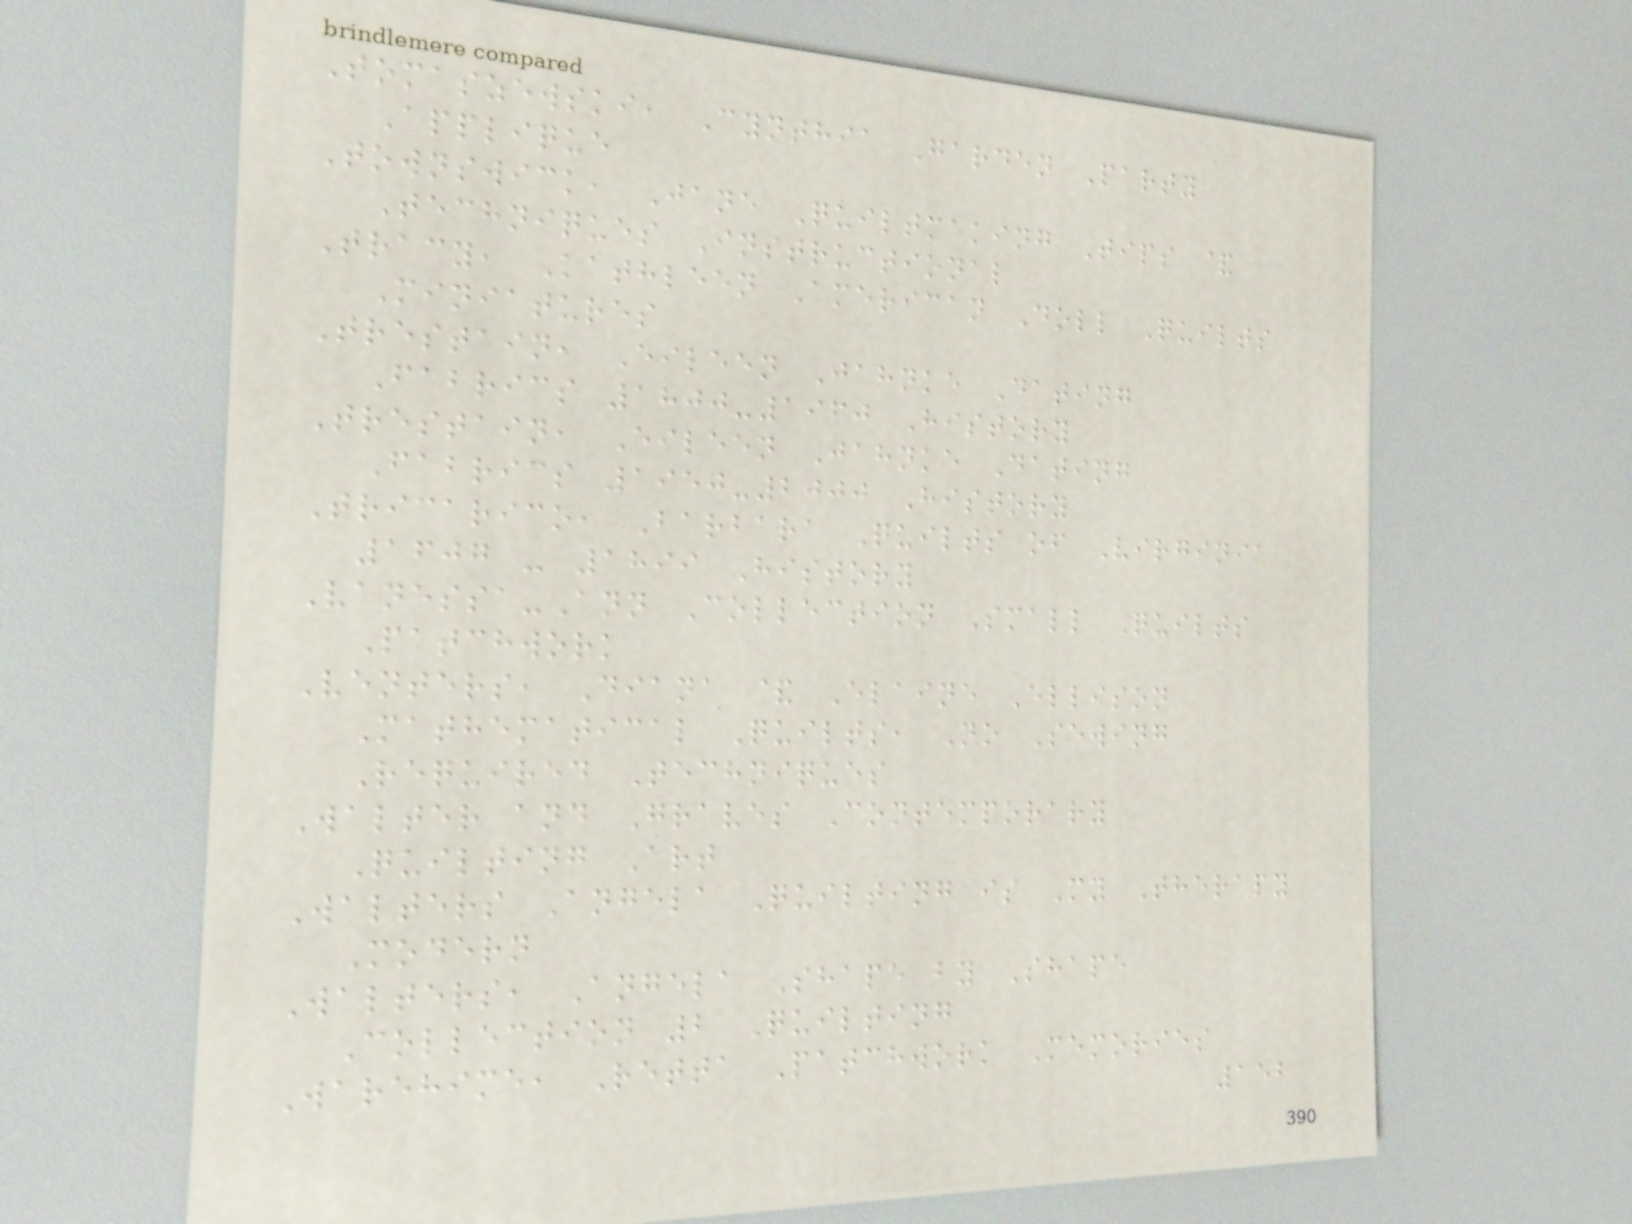Tomaszewski, Cynthia Garden Party
Applique
Townswick, Jane Quiltmaking Tips &
Techniques Instructional
Tracy, Kathleen American Doll Quilts
Miniatures
Trestain, Eileen Jahnke Dating
Fabrics 1800-1960 History
Trestain, Eileen Jahnke Dating
Fabrics 1950-2000 History
Tricarico, Barbara Quilts of Virginia
1607 - 1899 History
Vanessa-Ann Collection Small Quilts
Patchwork
Venters, Diana & Elaine Ellison
Mathematical Quilts, No Sewing
Required Techniques
Walter and Graves Contemporary
Quilting Art
Walters Angela Quilting is My Therapy
Modern
Walters, Angela Shape by Shape
Collection 2 Quilting
Warehime, Retta Patchwork Memories
152
